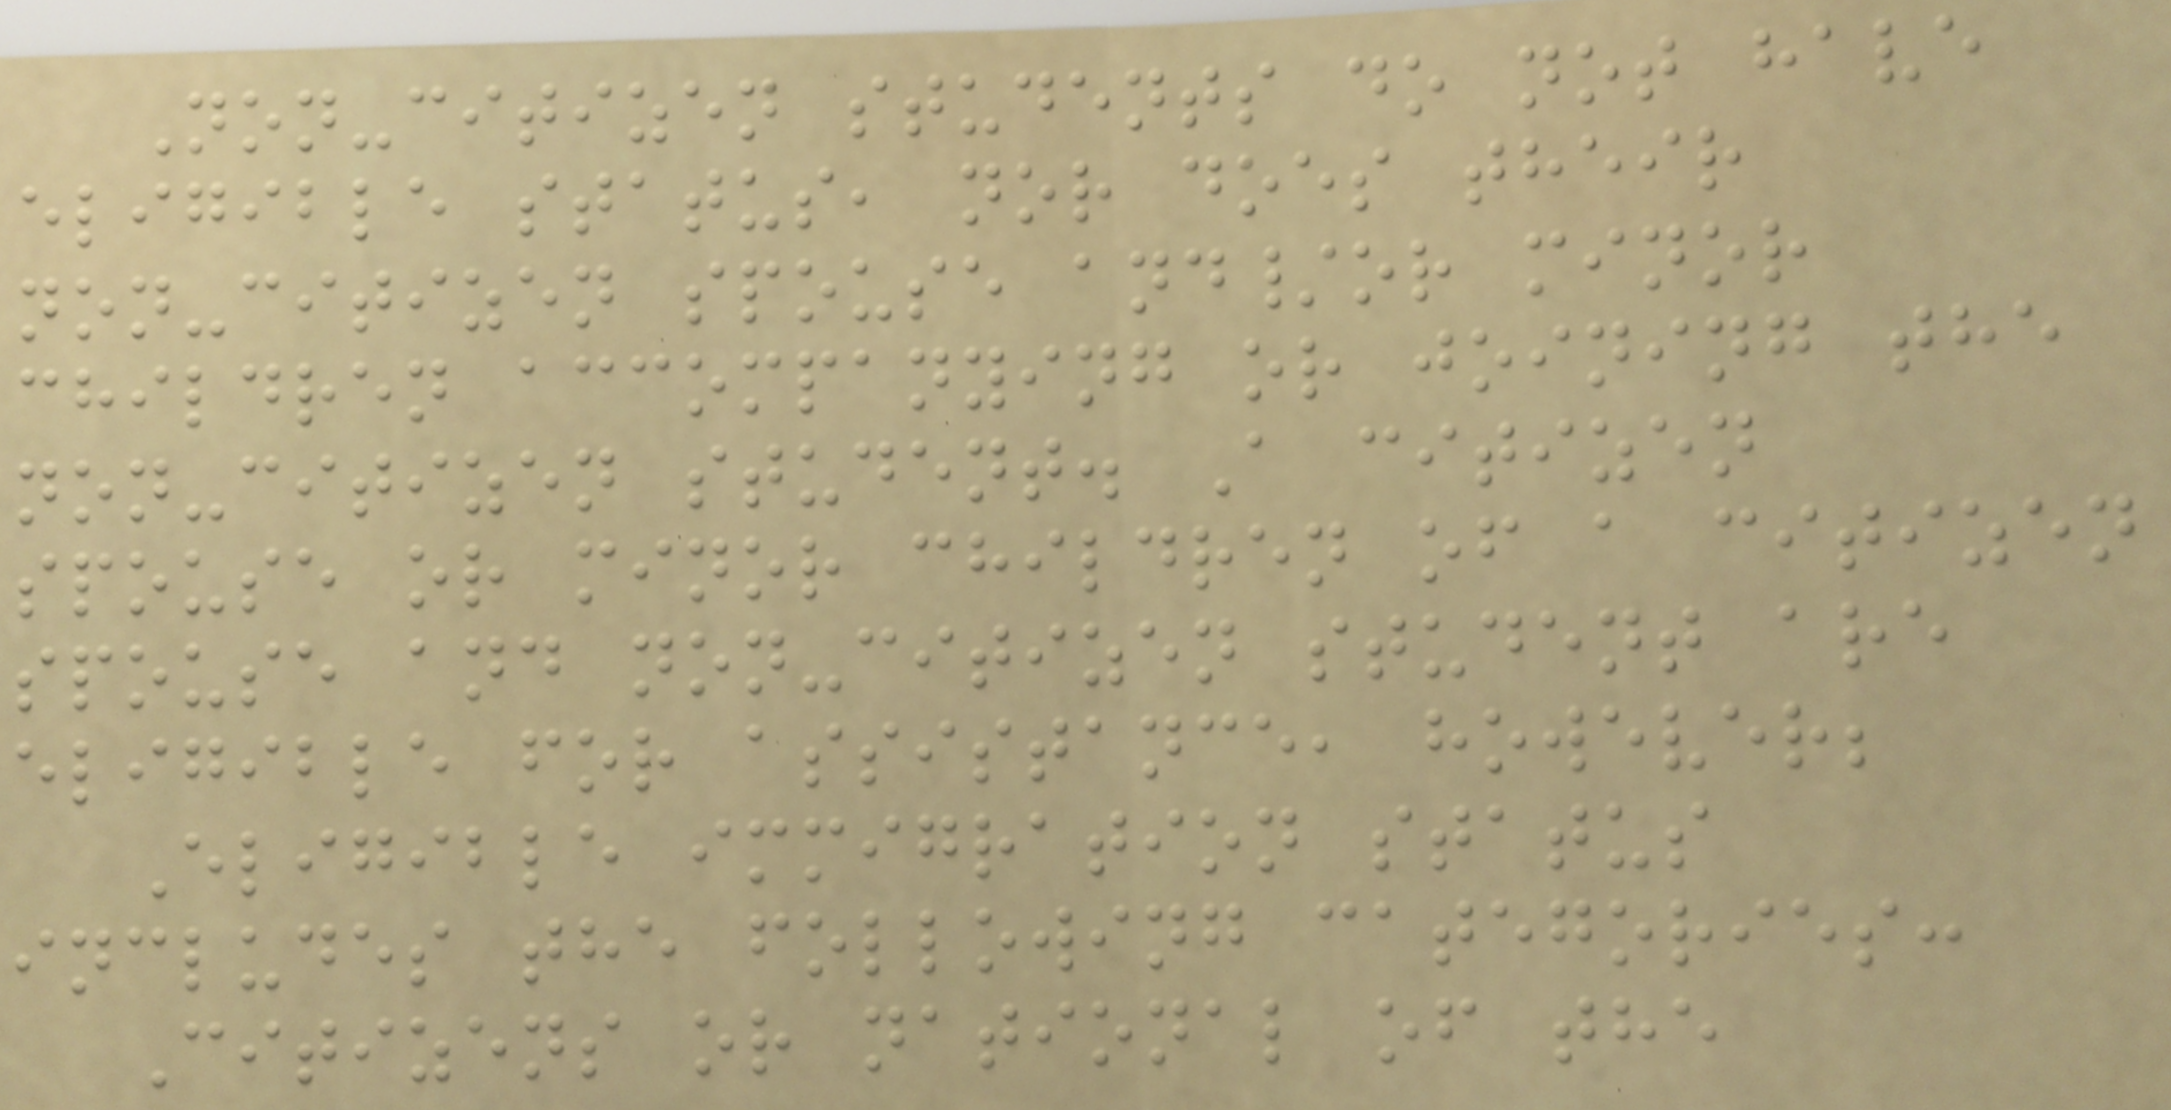Non-citizen students do not have
eligible status, nor does their
non-citizen spouse and/or minor
children accompanying or joining the
non-citizen student. A citizen
spouse or minor children of a citizen
spouse and non-citizen student are
eligible for assistance, however;
Eligible immigration status
includes the following categories:
Citizens or national of the
